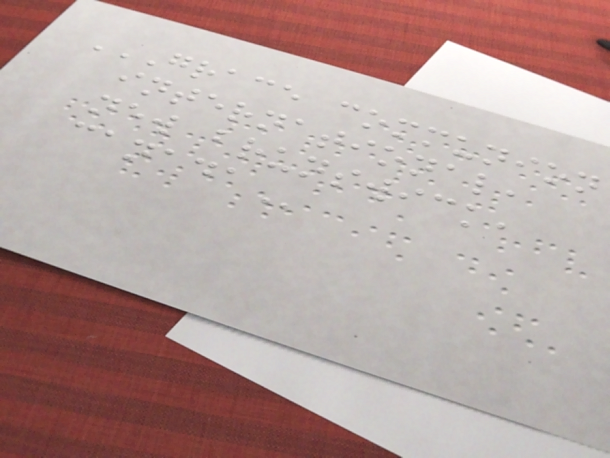GRACE COMMUNION
INTERNATIONAL,
NEW BRUNSWICK,
CANADA
